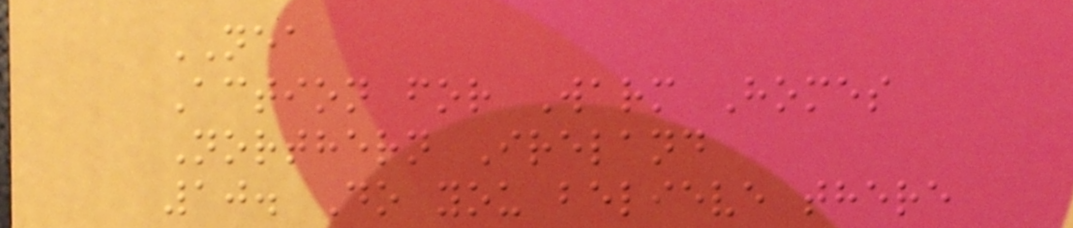NEA
Action for Warm Homes
Northern Ireland
10. Do you believe there
